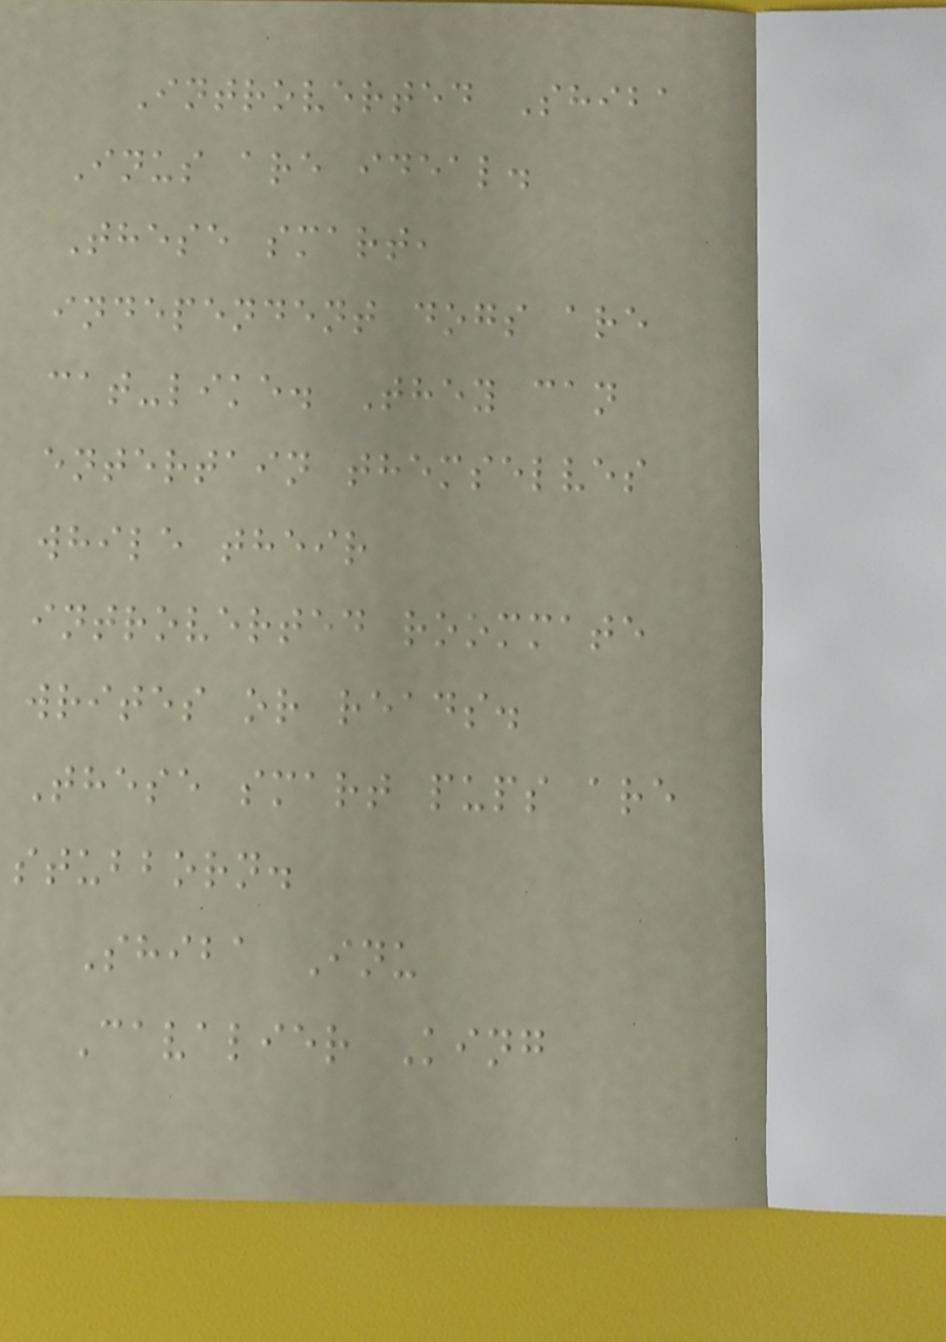Introverted Shiba
Inus are ideal.
These smart,
independent dogs are
cat-like. They can
entertain themselves
while their
introverted roommate
writes or reads.
These smart pups are
stubborn.
Shiba Inu
Cavalier King
